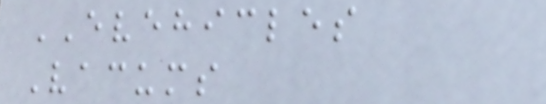EVEHICLES
Vacums
